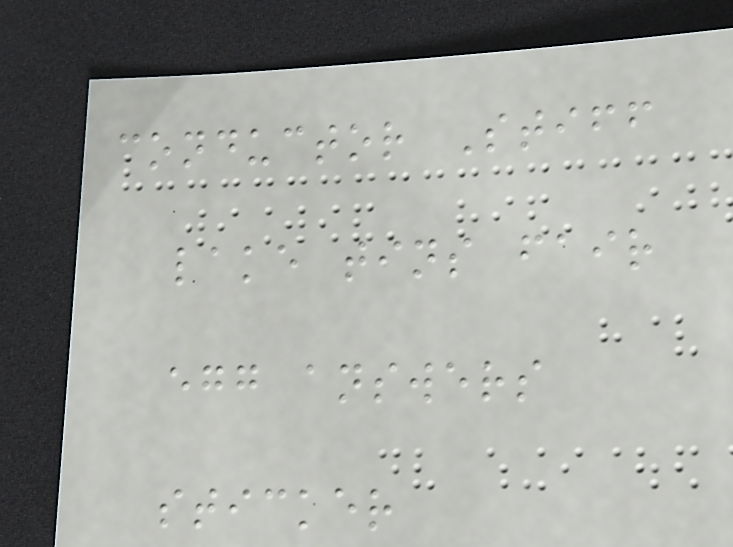conductor Stiff
lake tins fair
egg answers
sticker
